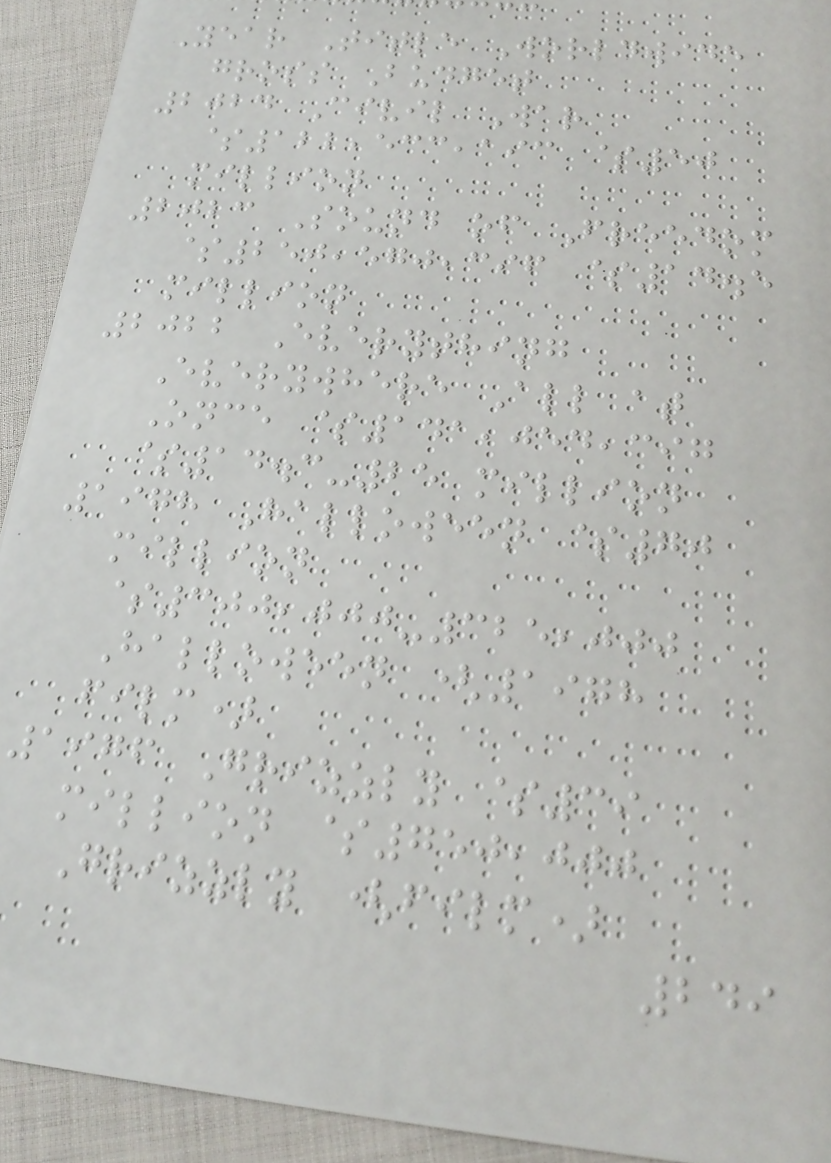Year Title Worldwide
gross Budget
2024 Civil War
$122,533,193 $50
million
2023 Sound of Freedom
$250,570,396 $14.5
million
2022 Everything
Everywhere All at
Once $141,054,397
$14.3-25 million
1978 Halloween $70
million
$300,000-325,000
Halloween (1978
film)
1976 Grizzly $39
million $750,000
Grizzly (film)
249
